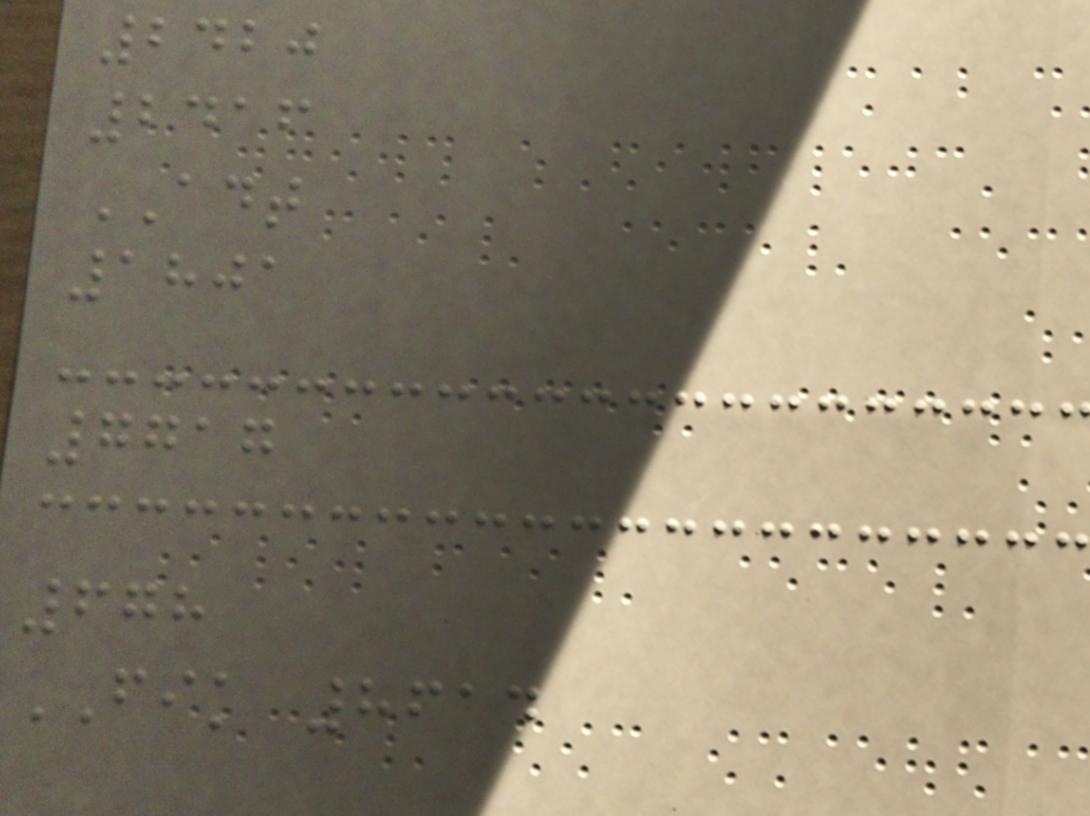2420
2416
ADT
1801
7717
678
FIK 8614
